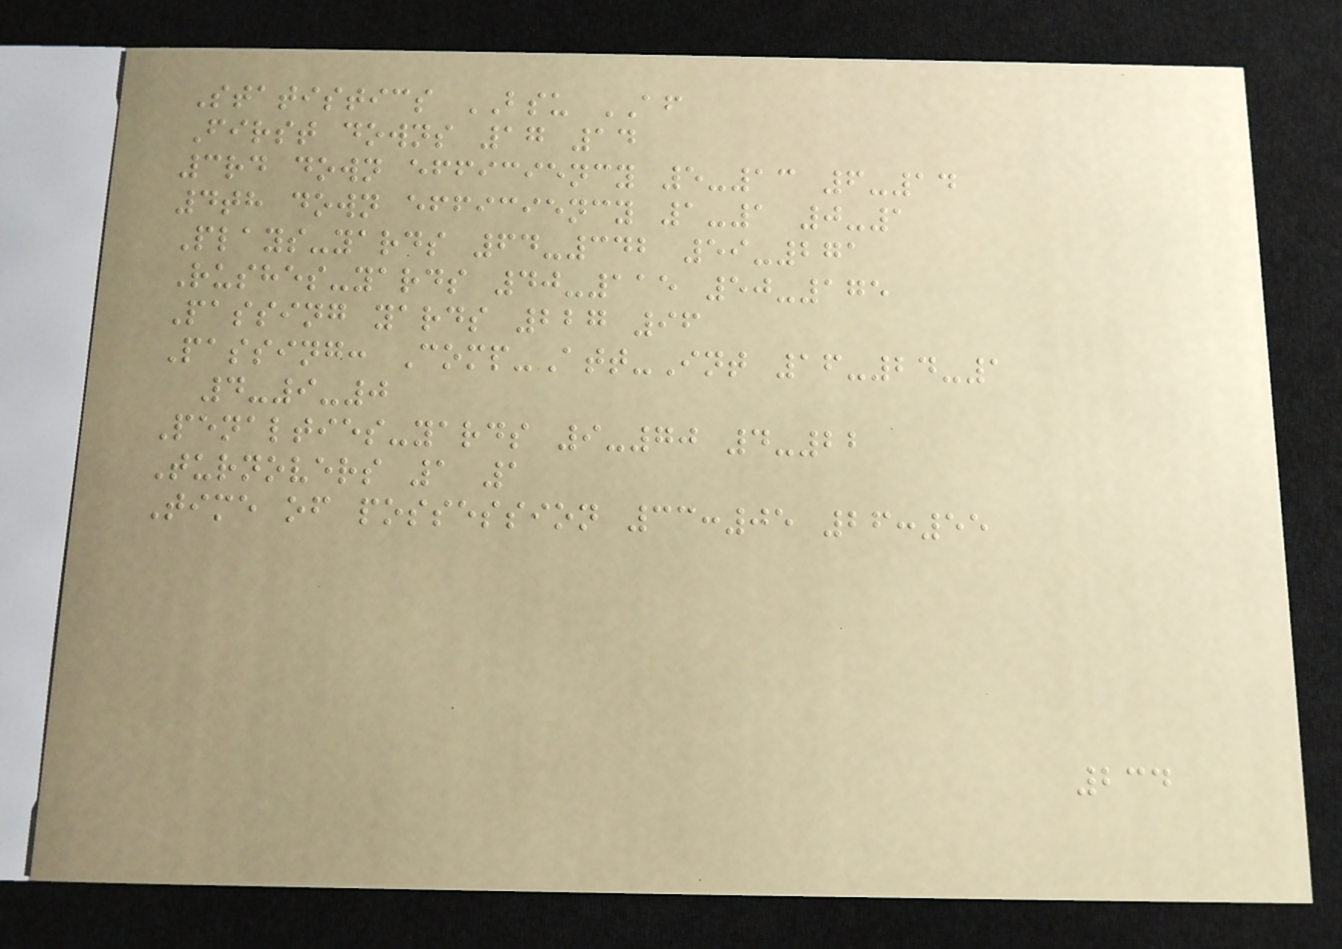Statistics BSU AF
First downs 17 14
3rd down efficiency 5-13 6-14
4th down efficiency 1-1 0-1
Plays-yards 64-342 59-271
Rushes-yards 40-115 50-175
Passing yards 227 96
Passing: Comp-Att-Int 16-24-1
4-9-0
Penalties-yards 9-70 4-22
Turnovers 1 1
Time of possession 33:05 26:55
234
